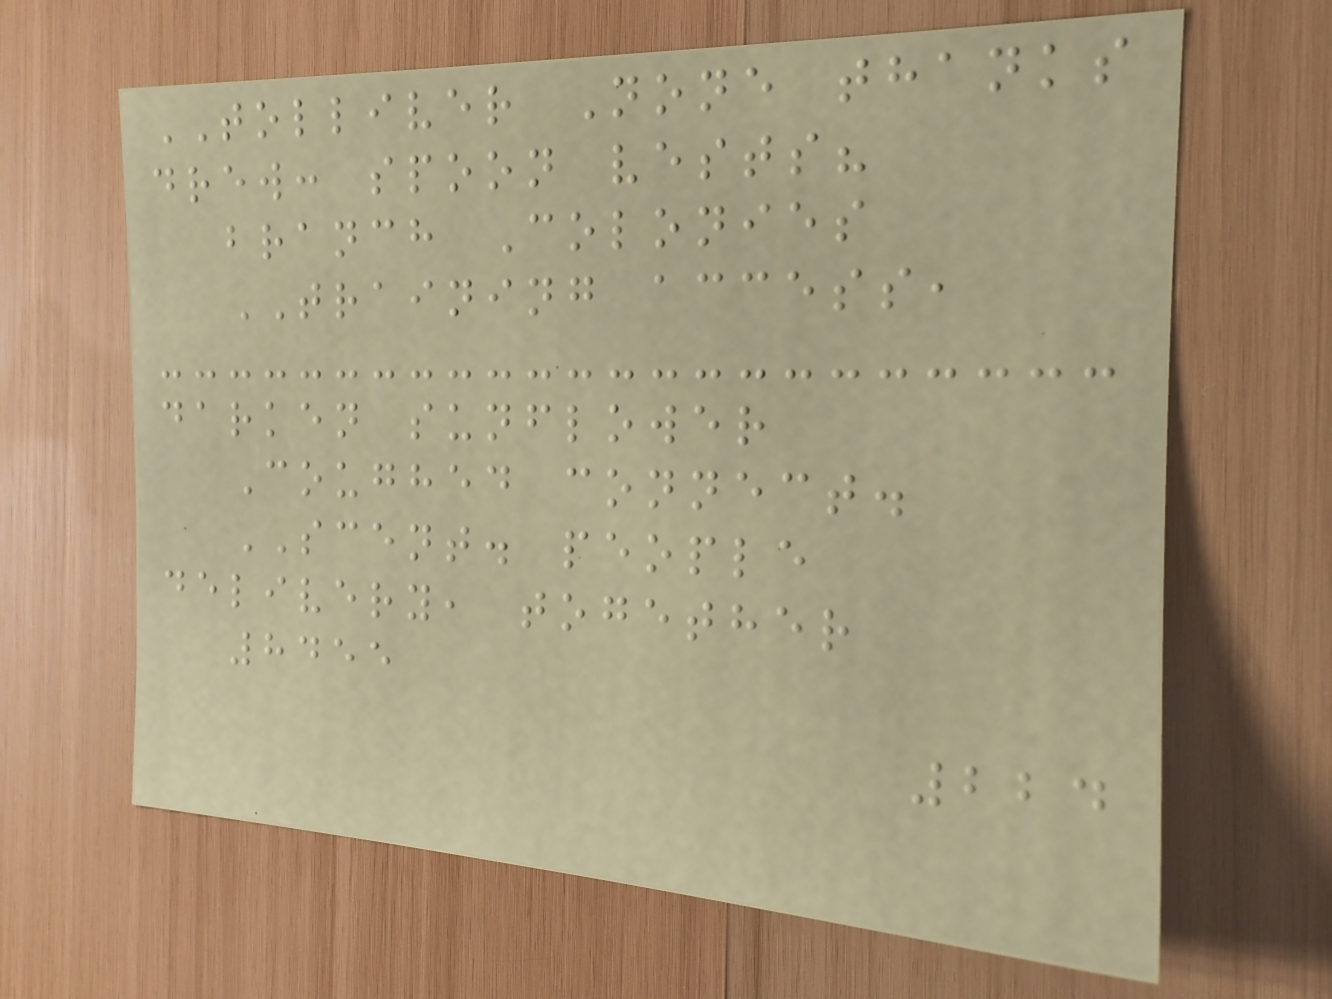TOLLIVER None thanks
drew: spoon vests?
branch Colonies
TRAINING access,
darken sunflower
Coughed connect.
SCENT. people
delivery, together
8455
224
